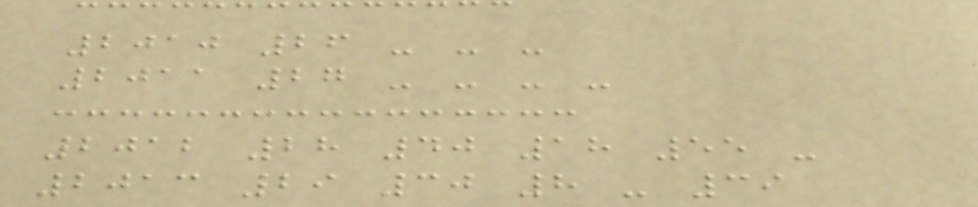2010 26 - - -
2011 27 - - - -
2012 28 40 18 55 -
2013 29 30 8 - 39
